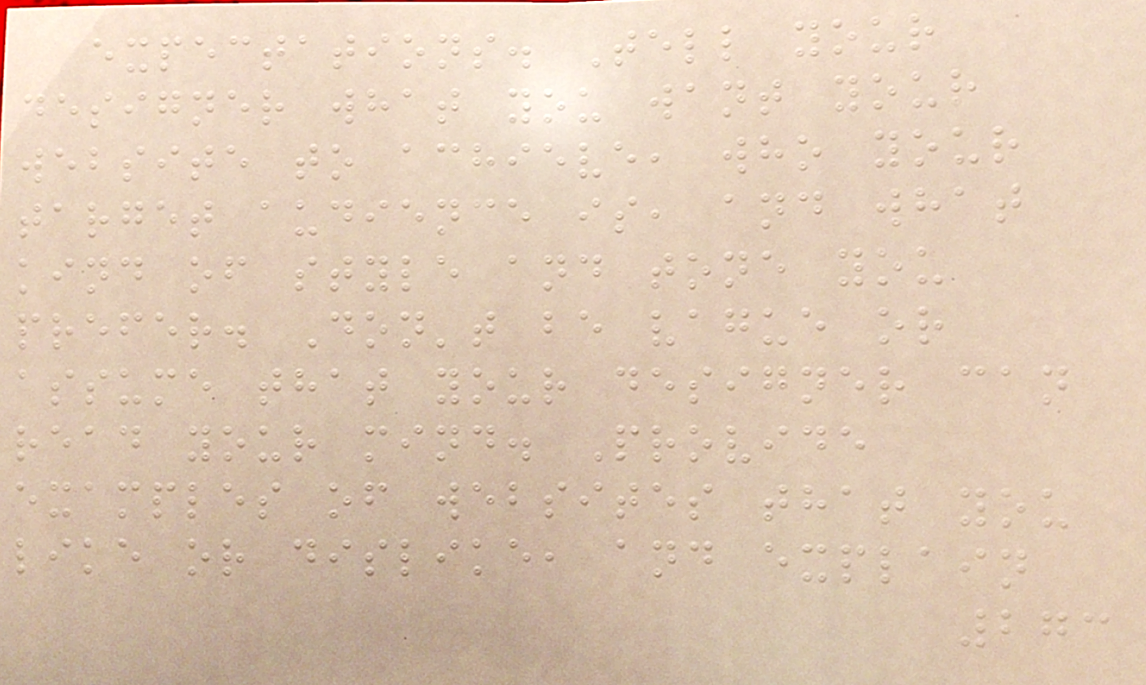expectations. Tell your
designer what you want your
website to achieve, who your
target audience is, and what
kind of style and tone you
prefer. Don't be vague or
assume that your designer can
read your mind. Provide
examples of websites that you
like or dislike, and explain
273
